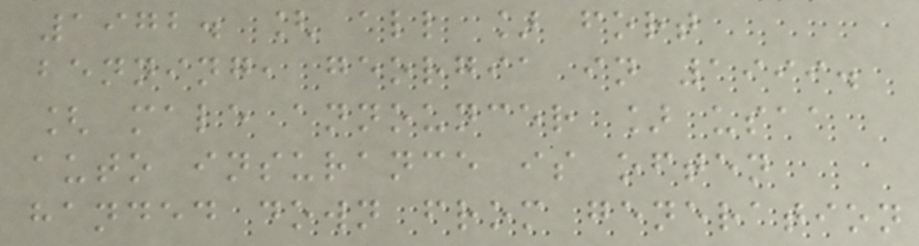1972. [ all ] fort
benning, georgia in 1999.
[ male announcer ] usaa
auto insurance is often
handed down from generation
